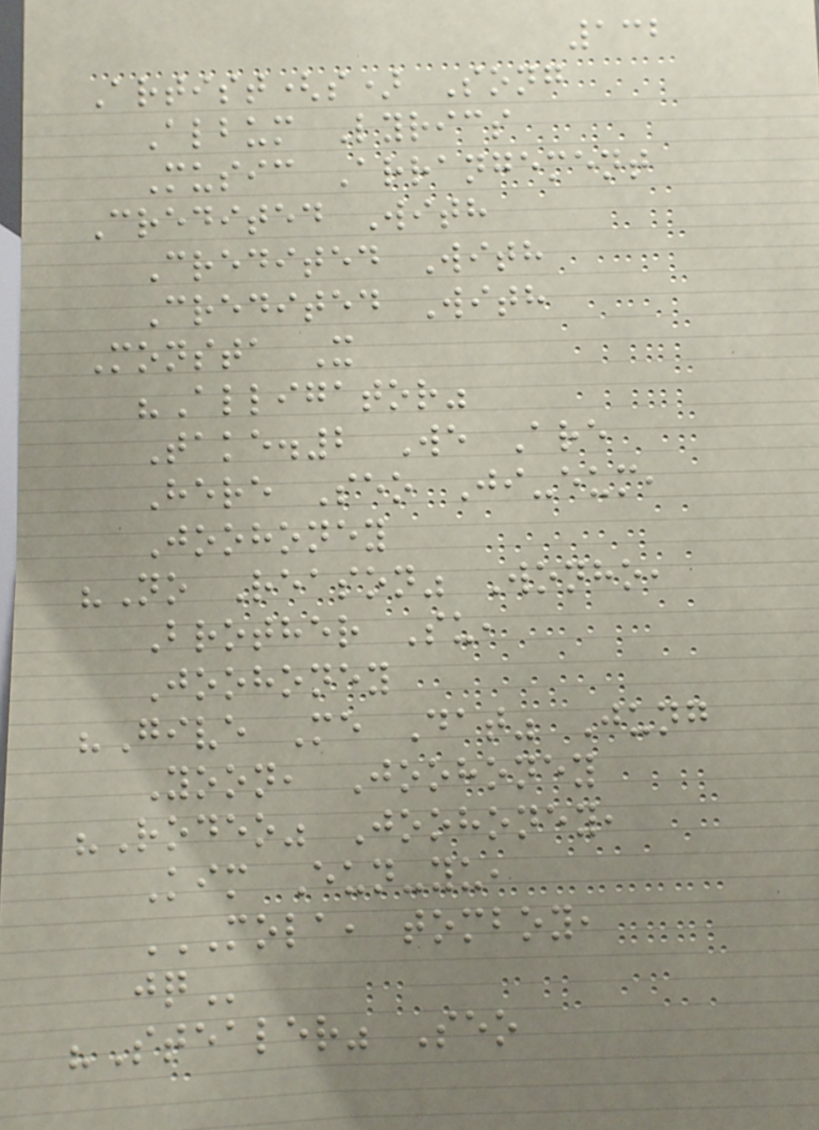132
Artist(s) Song
Album Lyrics
Music Arrangement
Credited With
Credited With
Credited With
Monsta X
"Alligator"
Take.2 We Are
Here Seo Ji-eum,
Joohoney
"No Reason" Wonho,
Brother Su,
Joohoney
"Give Me Dat" Jung
Yoon, Joohoney
"Rodeo" Joohoney,
Kim Eun-yu,
MOLA, TOMBOY,
JQ
"Stealer" Seo
